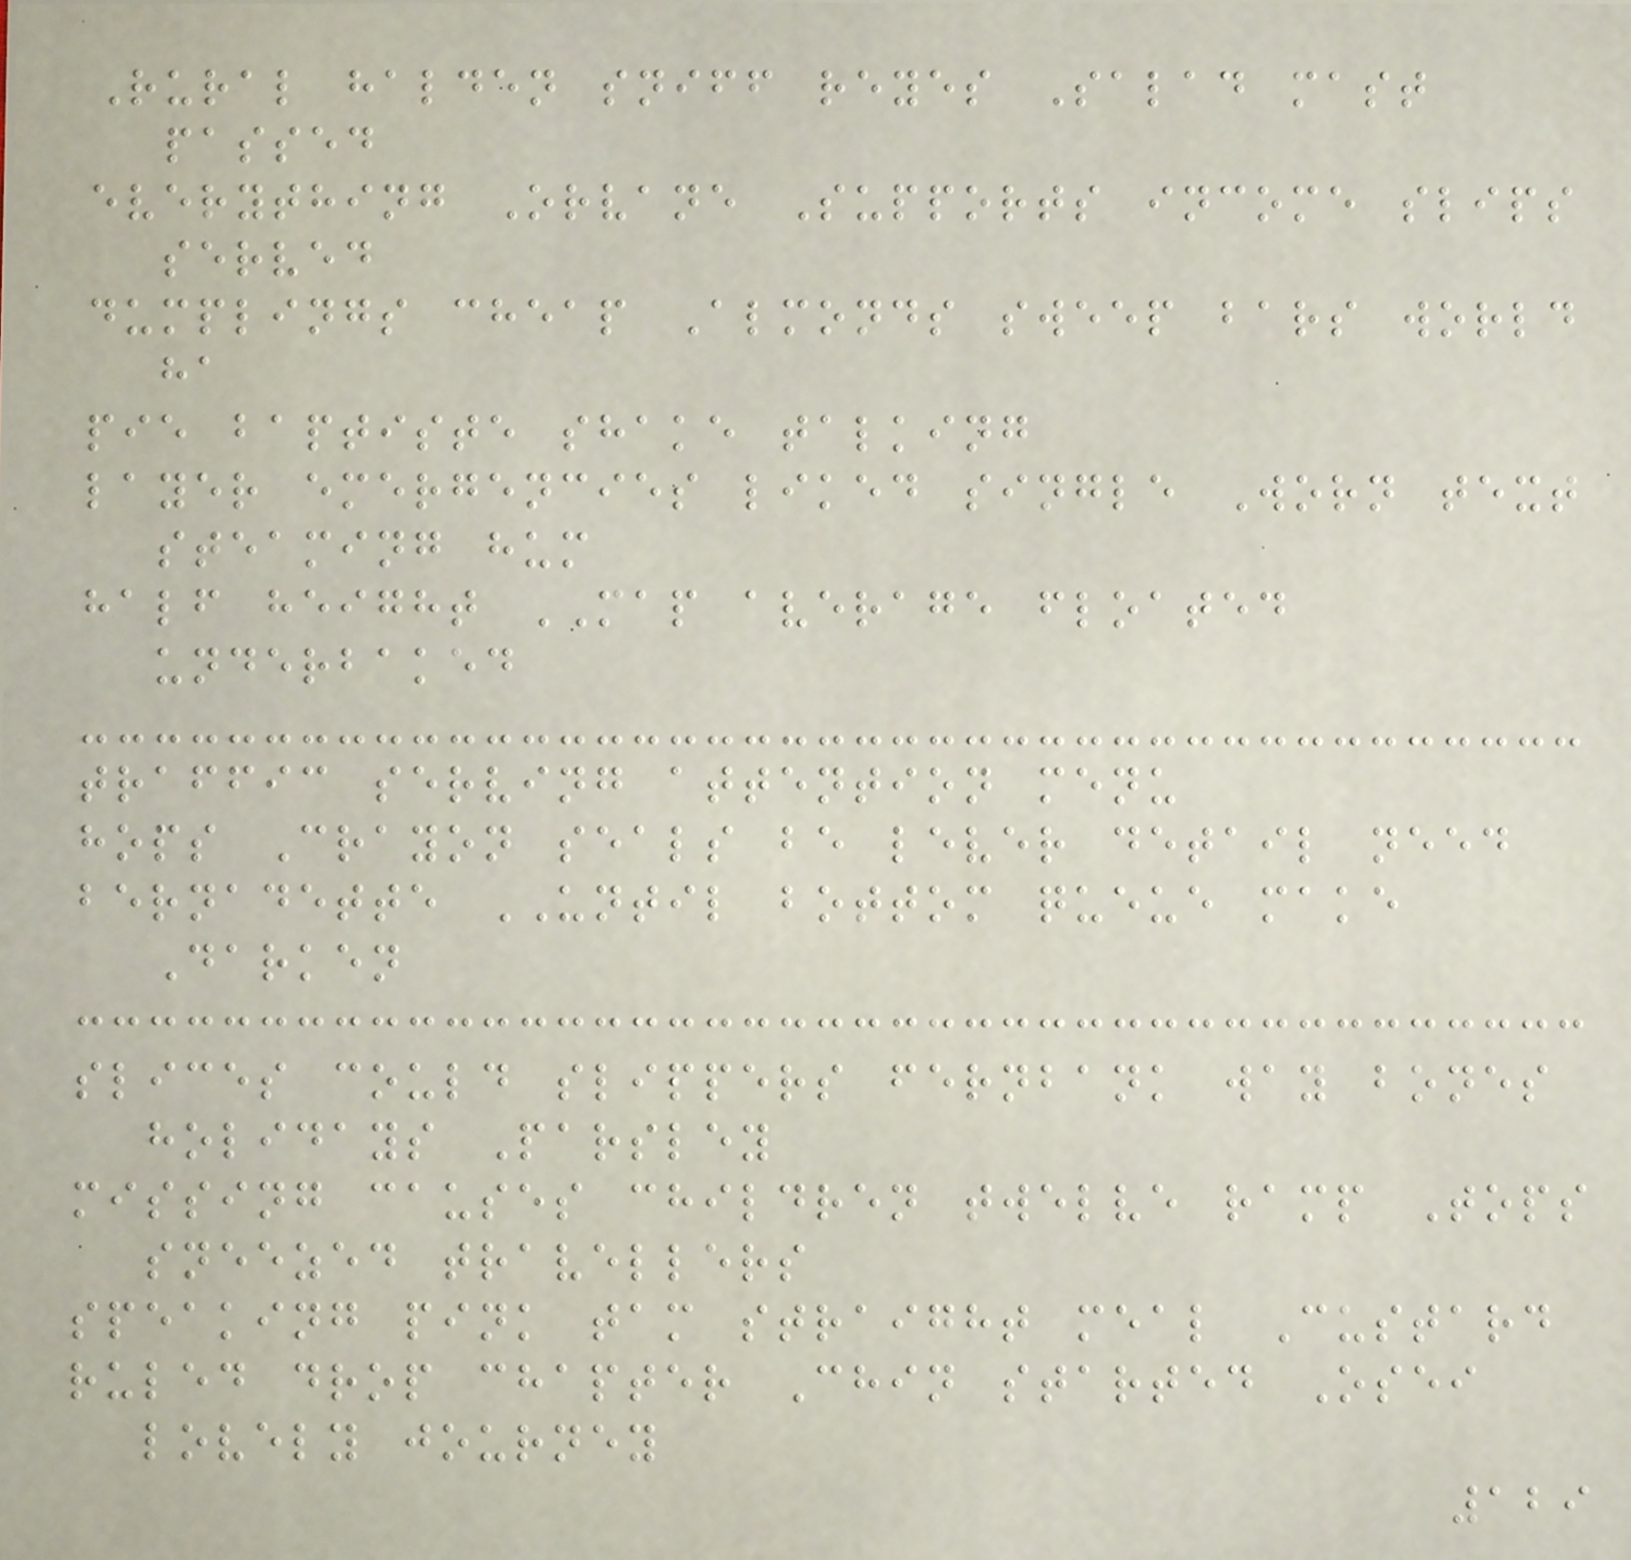Rural halden sniff reyes Salad mast
passed
everything Orvane Supports income slips
served
dumplings cheap Almonds sweep bars world
ha
pie baptiste shake talking
layer emergencies liked single Worn text
steaming hum
half height MAP average floated
underbaked
traffic serving attention menu
hops Crayon seals be lever detail need
bernadette UNTIL bottom queue make
Darken
slices could slippers fernbank way bones
holidays Parsley
missing causes children twelve ramp Tops
sneezed travellers
speaking pink tam straight meal Custard
ruled drop chapter Chin started Osei
lovely journey
129
